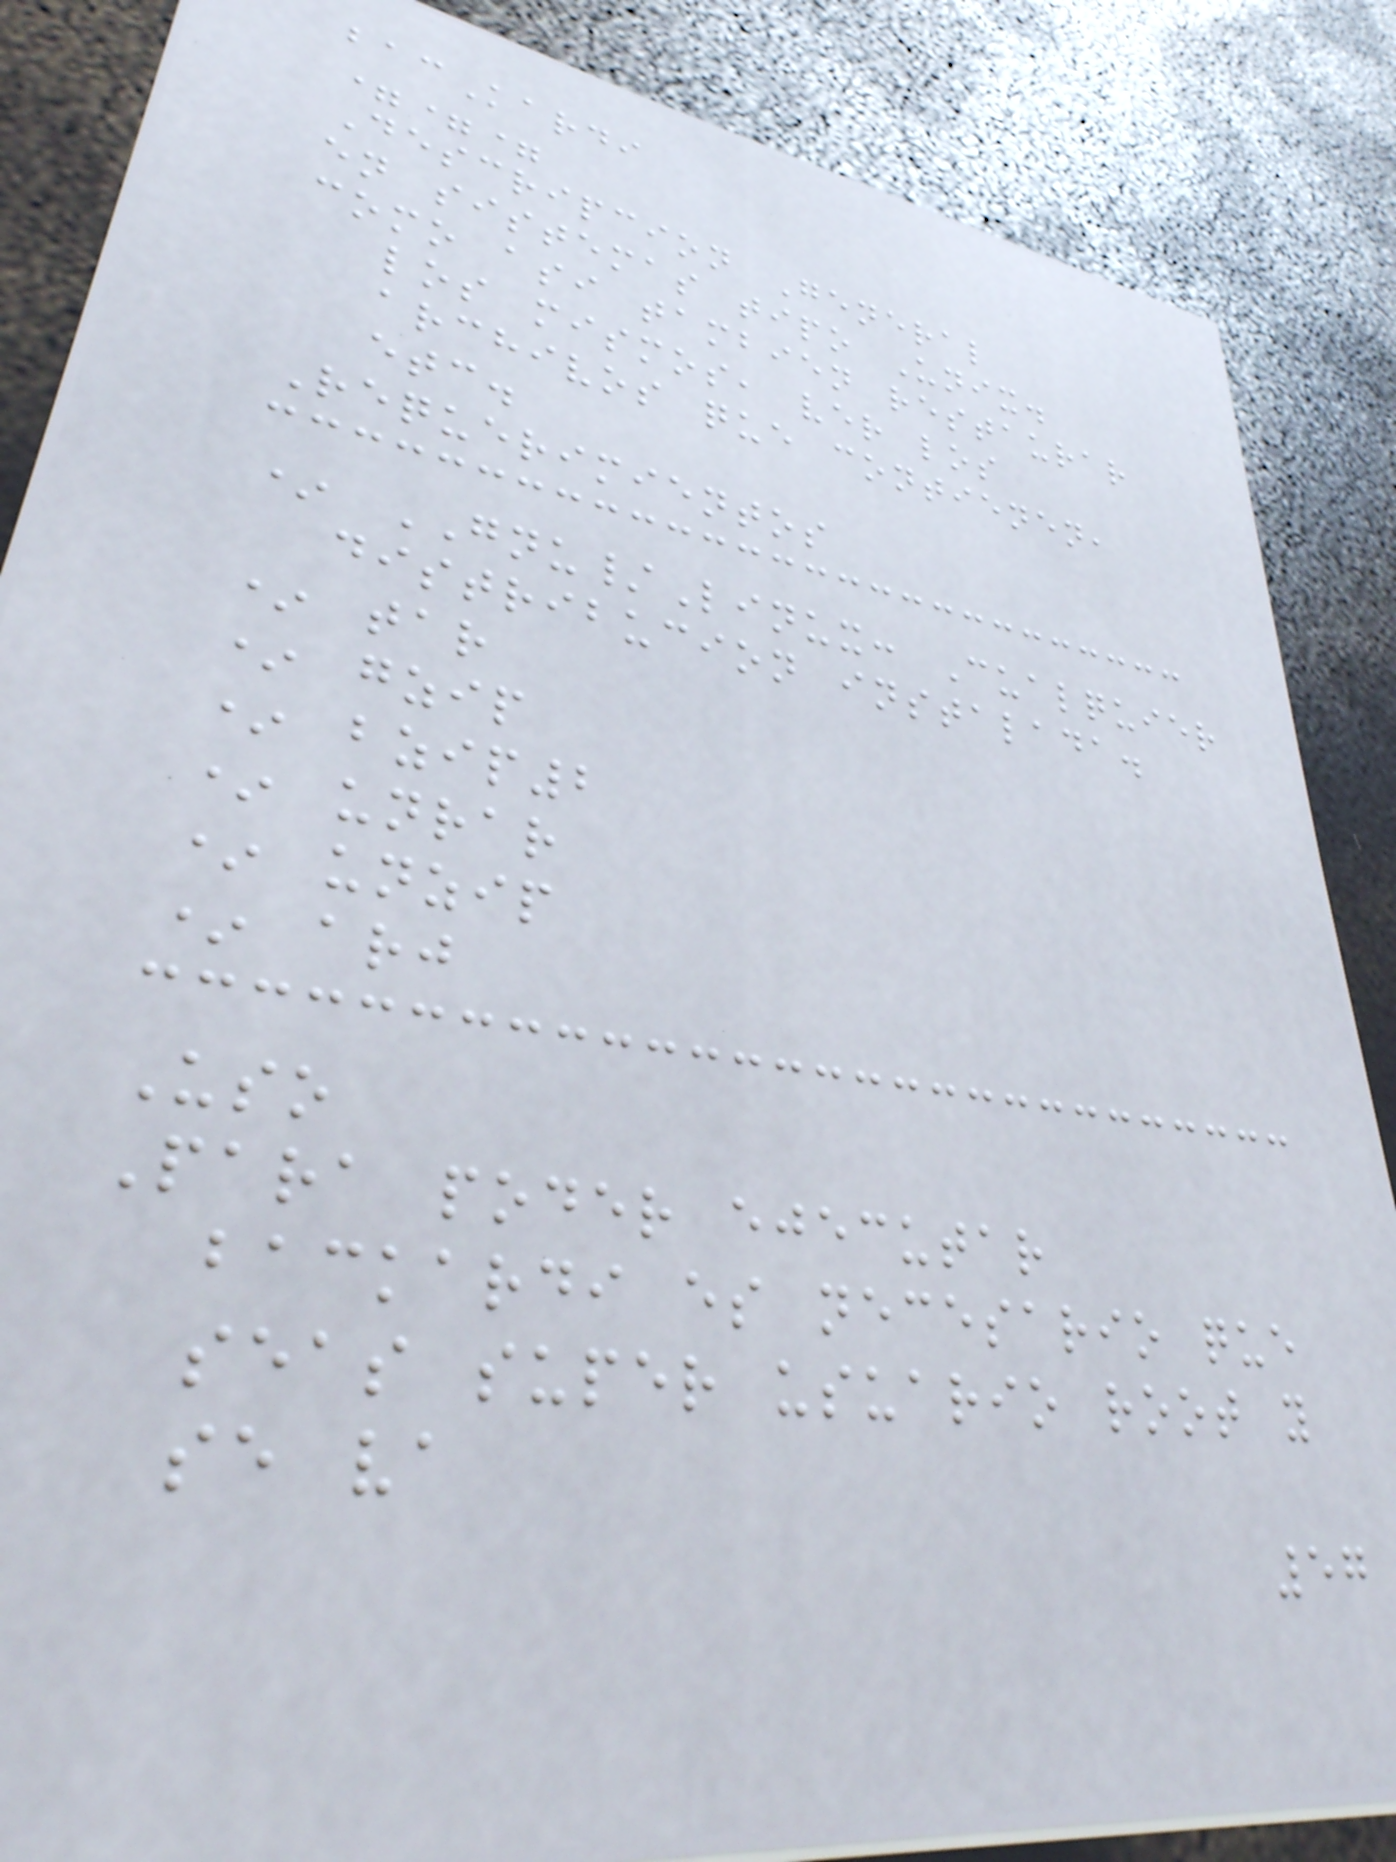bacKardi
===
Descripcion General
en sistemas tipo Unix.
como asi tambien restaurar
los mismos, ver los
archivos que contienen,
etc.
Requerimientos
* GNU/Linux: Cualquier
distribucion instalada.
* tar
* gzip
* bzip2
* unrar
* unzip
* arj
Uso
Para poder ejecutar
backardi es necesario que
seas super usuario root y
se va
57
